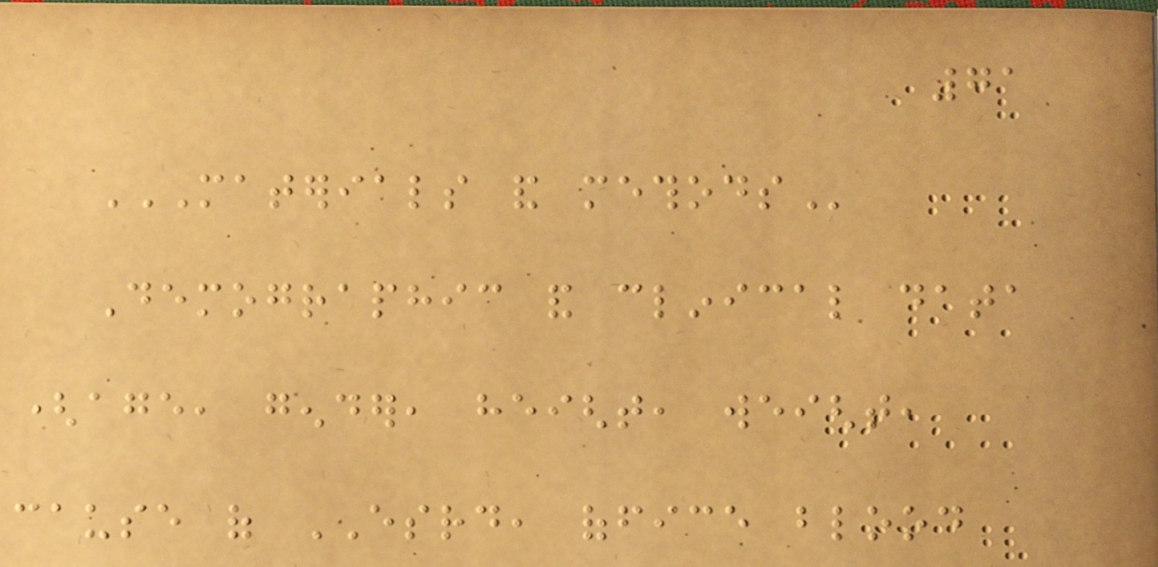71
MATERIALS AND METHODS
Demographic and clinical data
(age, gender, height, weight,
cause of ESRD, office blood
